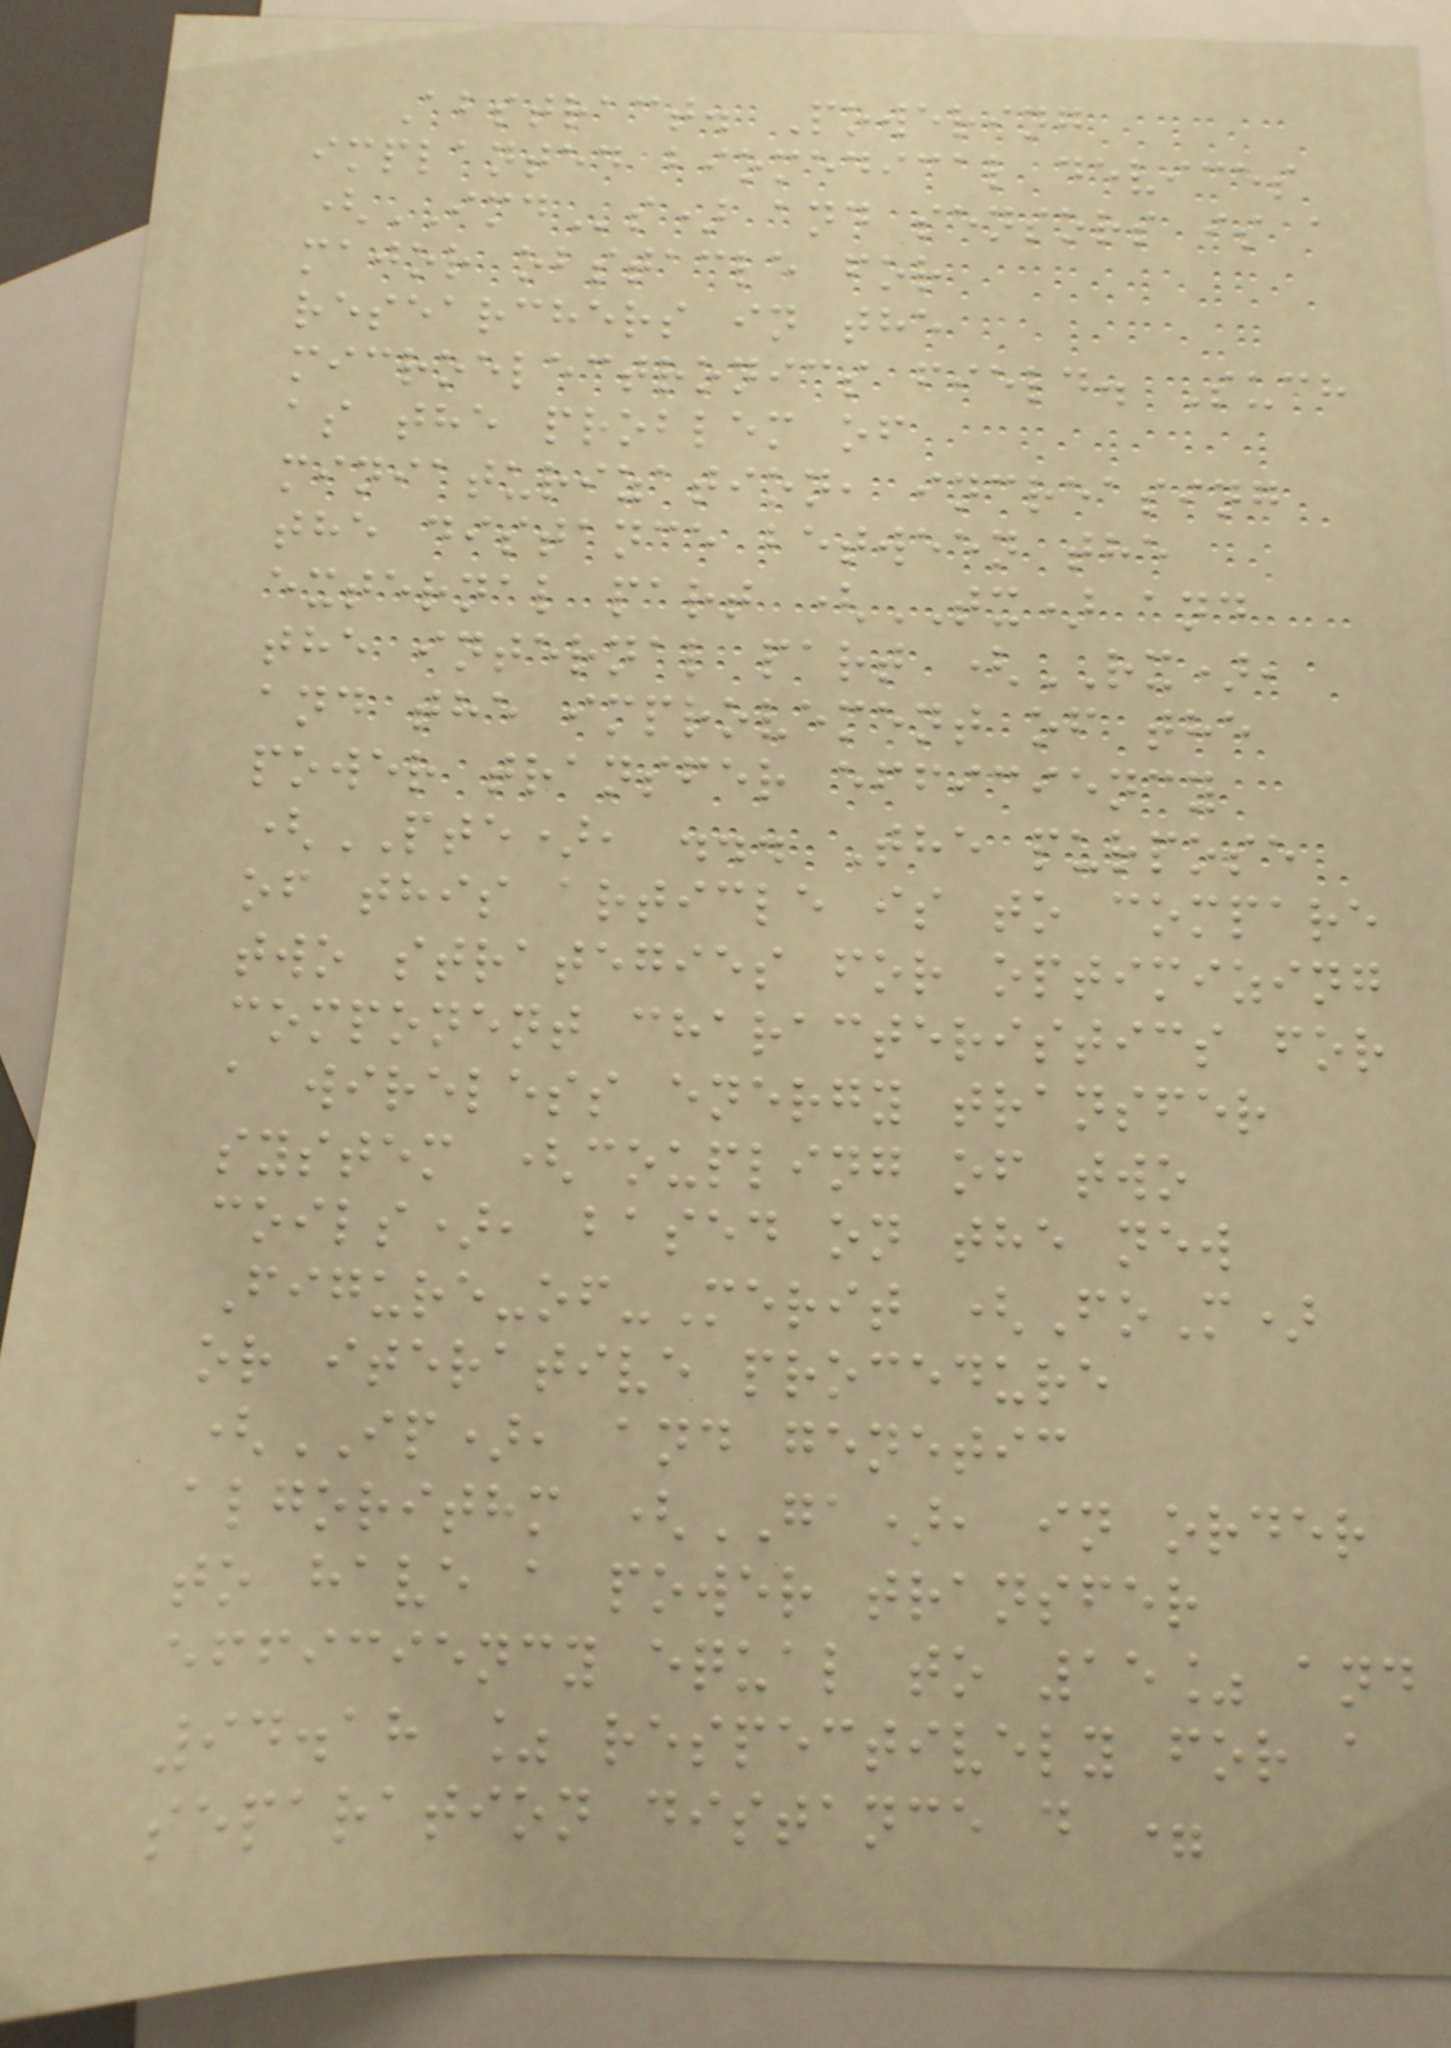Abstract. Powering
implanted biomedical devices
(IMDs) and sensors is a
major obstacle for
researchers in the
microelectronics field. Such
as the problem of
miniaturization, increasing
the distance between the
external part (TX) and
the internal part (RX),
and the improvement of the
power transfer efficiency
(PTE), ... The purpose
of this article is to compare
two strategies for optimizing
component characteristics for
a wireless energy transfer
system (coupling of two
coils), based on the new
Figure-of-Merit (FoM)
or iterative procedure
(IP), and genetic
algorithm (GA), in order
to have a power transfer
efficiency equal to 15% and
94.18 % respectively for a
separation distance d =
